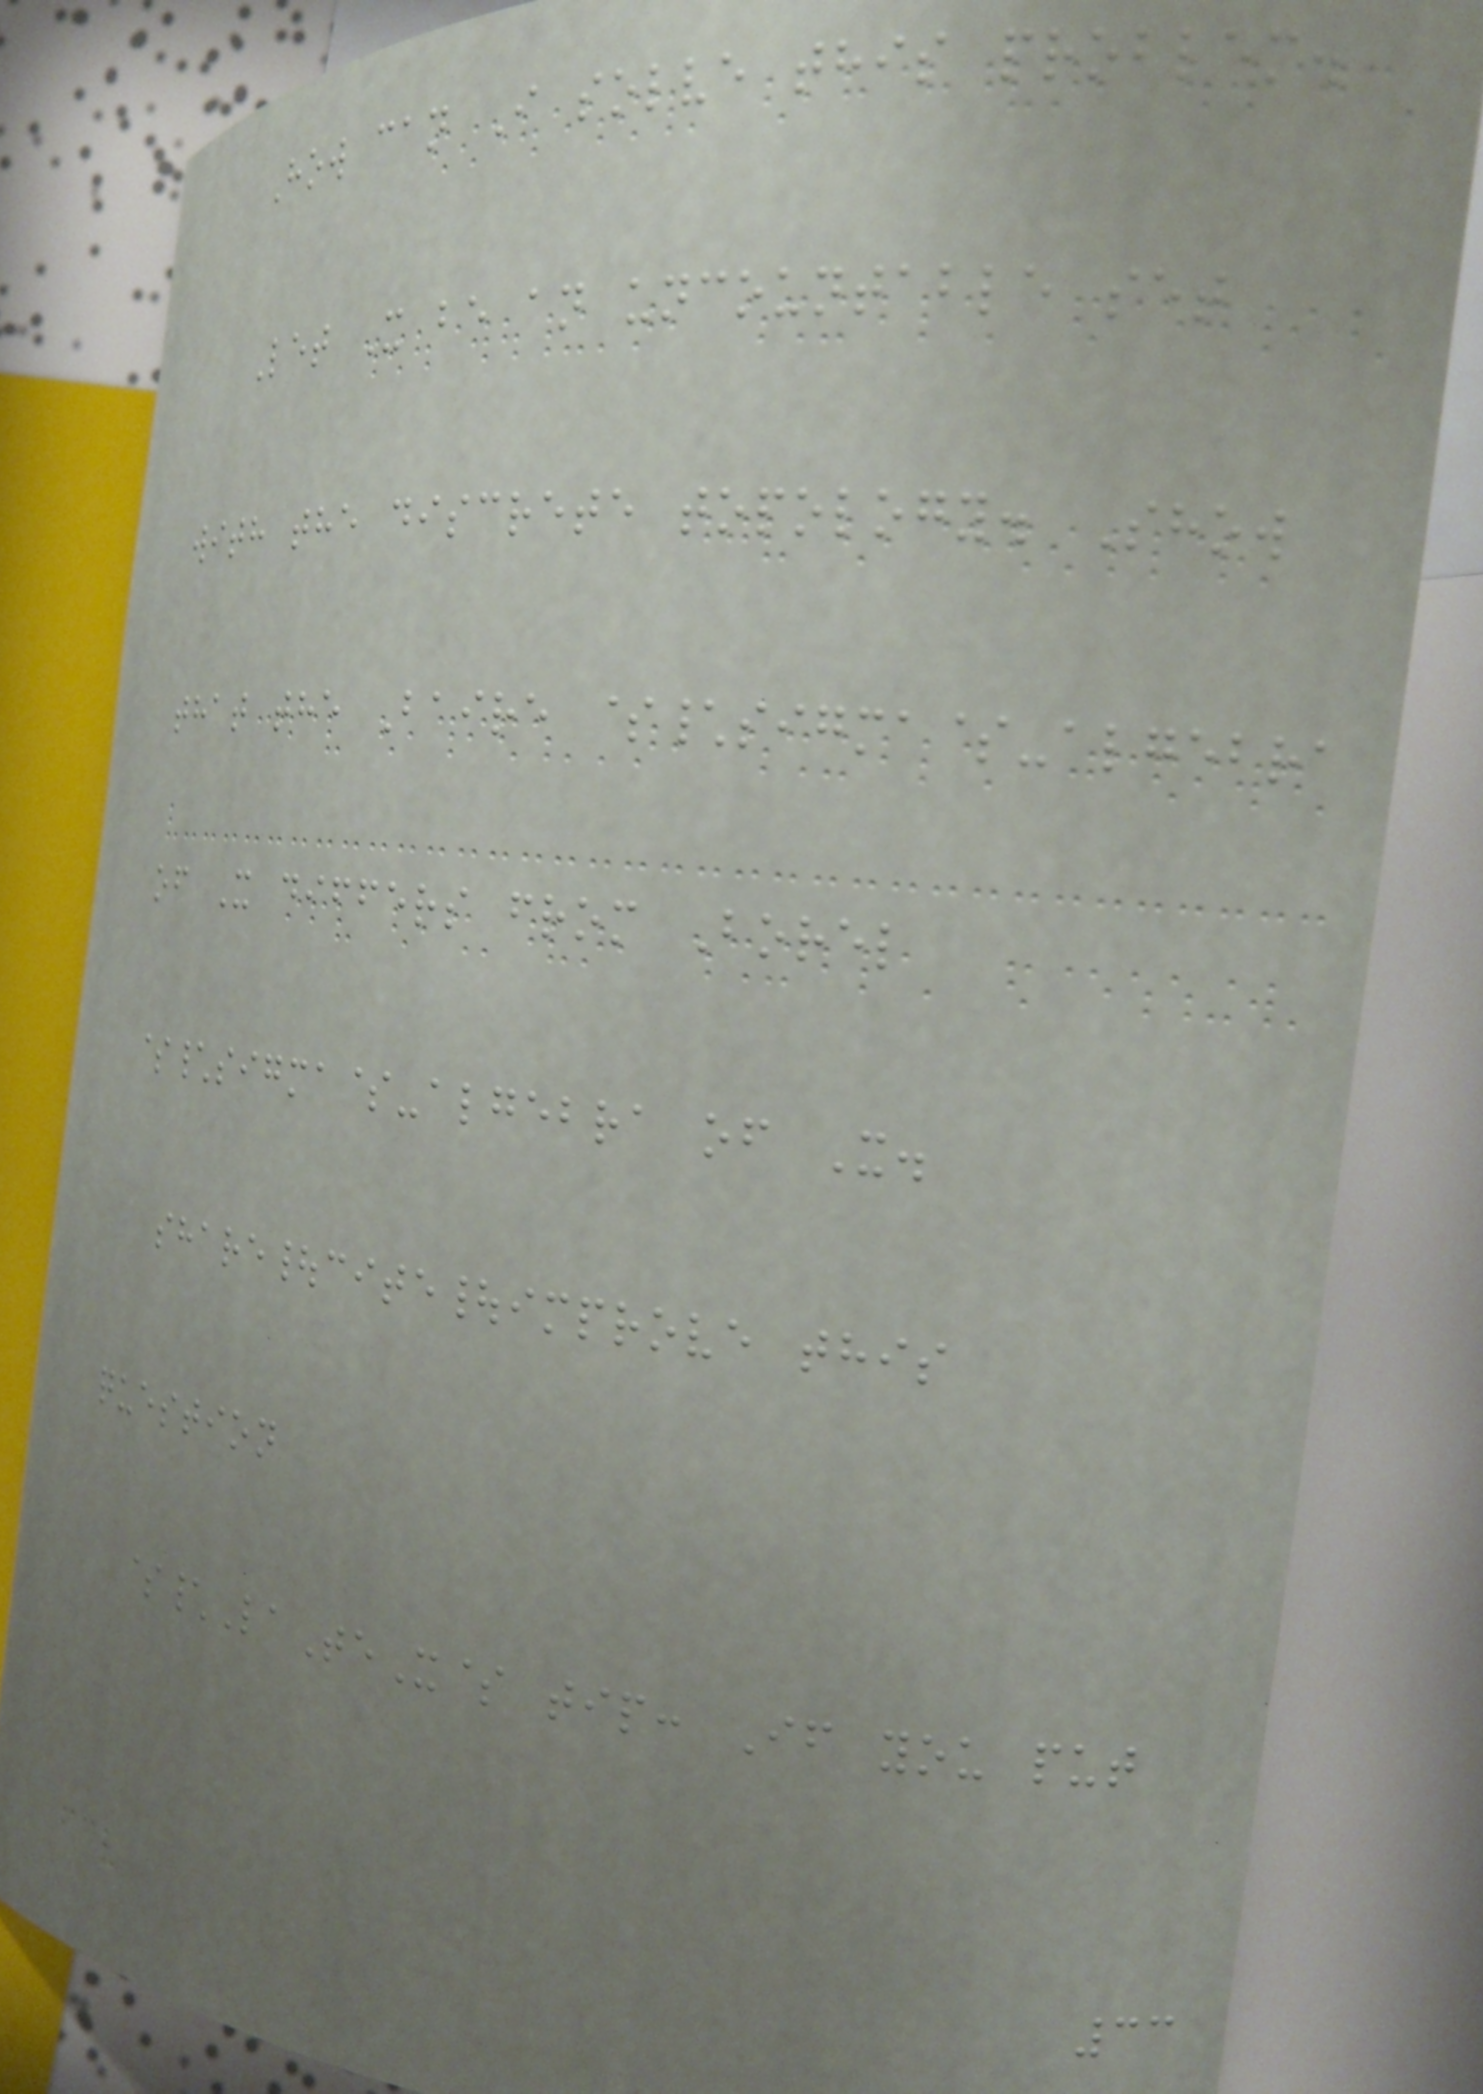How can I solve this problem.
Let X be an uncountable set
with the discrete topology. Show
that the Baire $\sigma$-algebra
of X differs from Borel
$\sigma$-algebra of X.
share|cite|improve this
question
$\LaTeX$ tip: If you put
33
